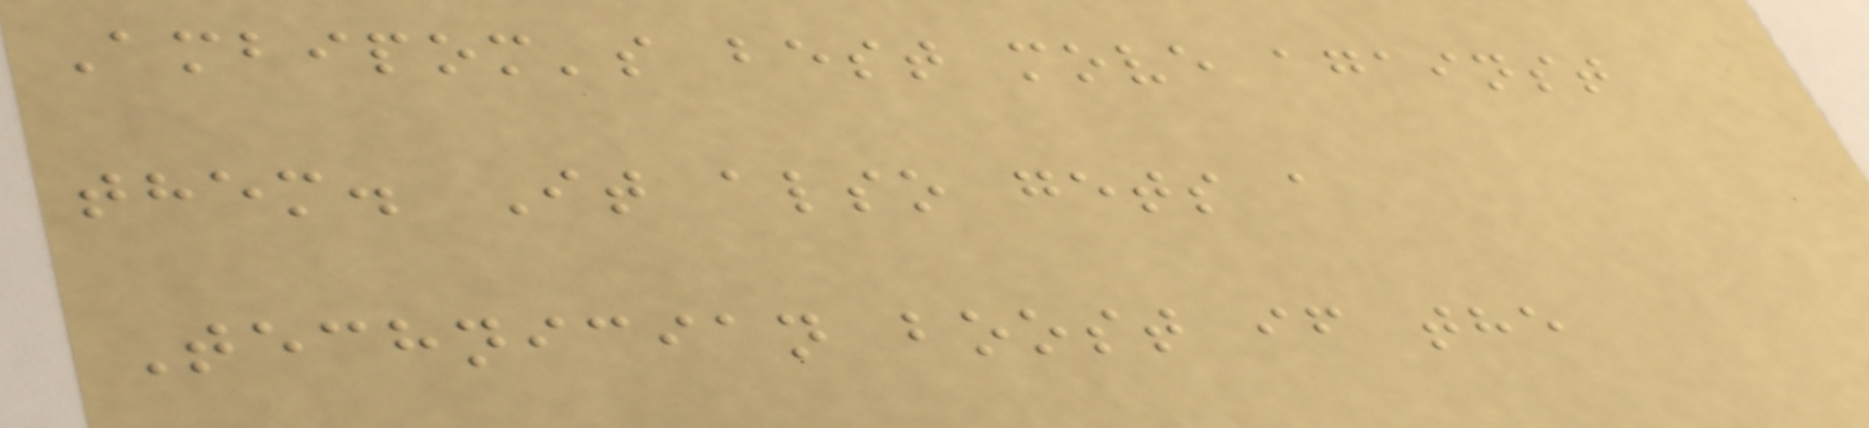Ambipom's best move against
them. It also gets a
Technician boost if the
